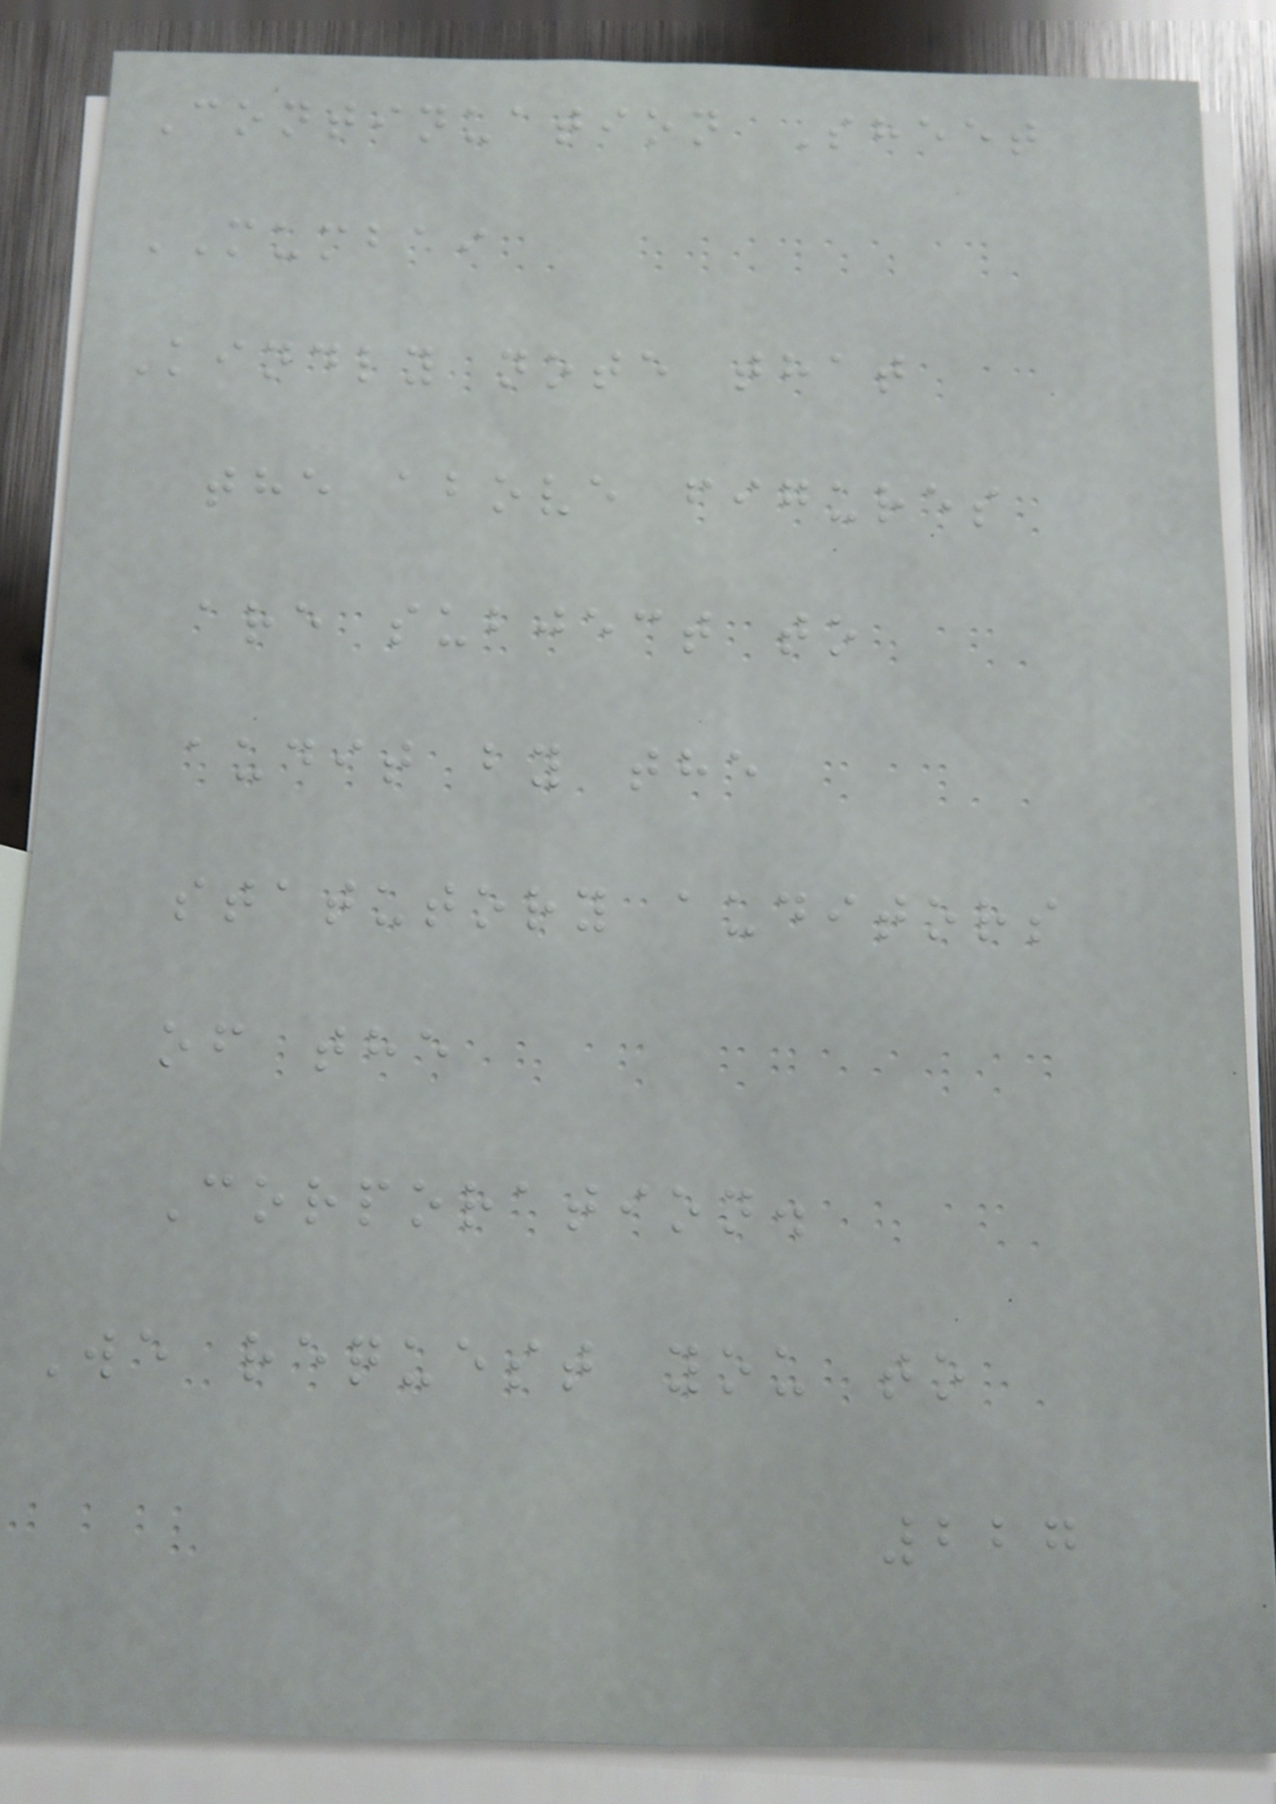Continuation Sheet
MUMBAI
Kindly note that
the above figures
are subject to
audit by the
statutory auditors
of the
Corporation.
We request you to
227
